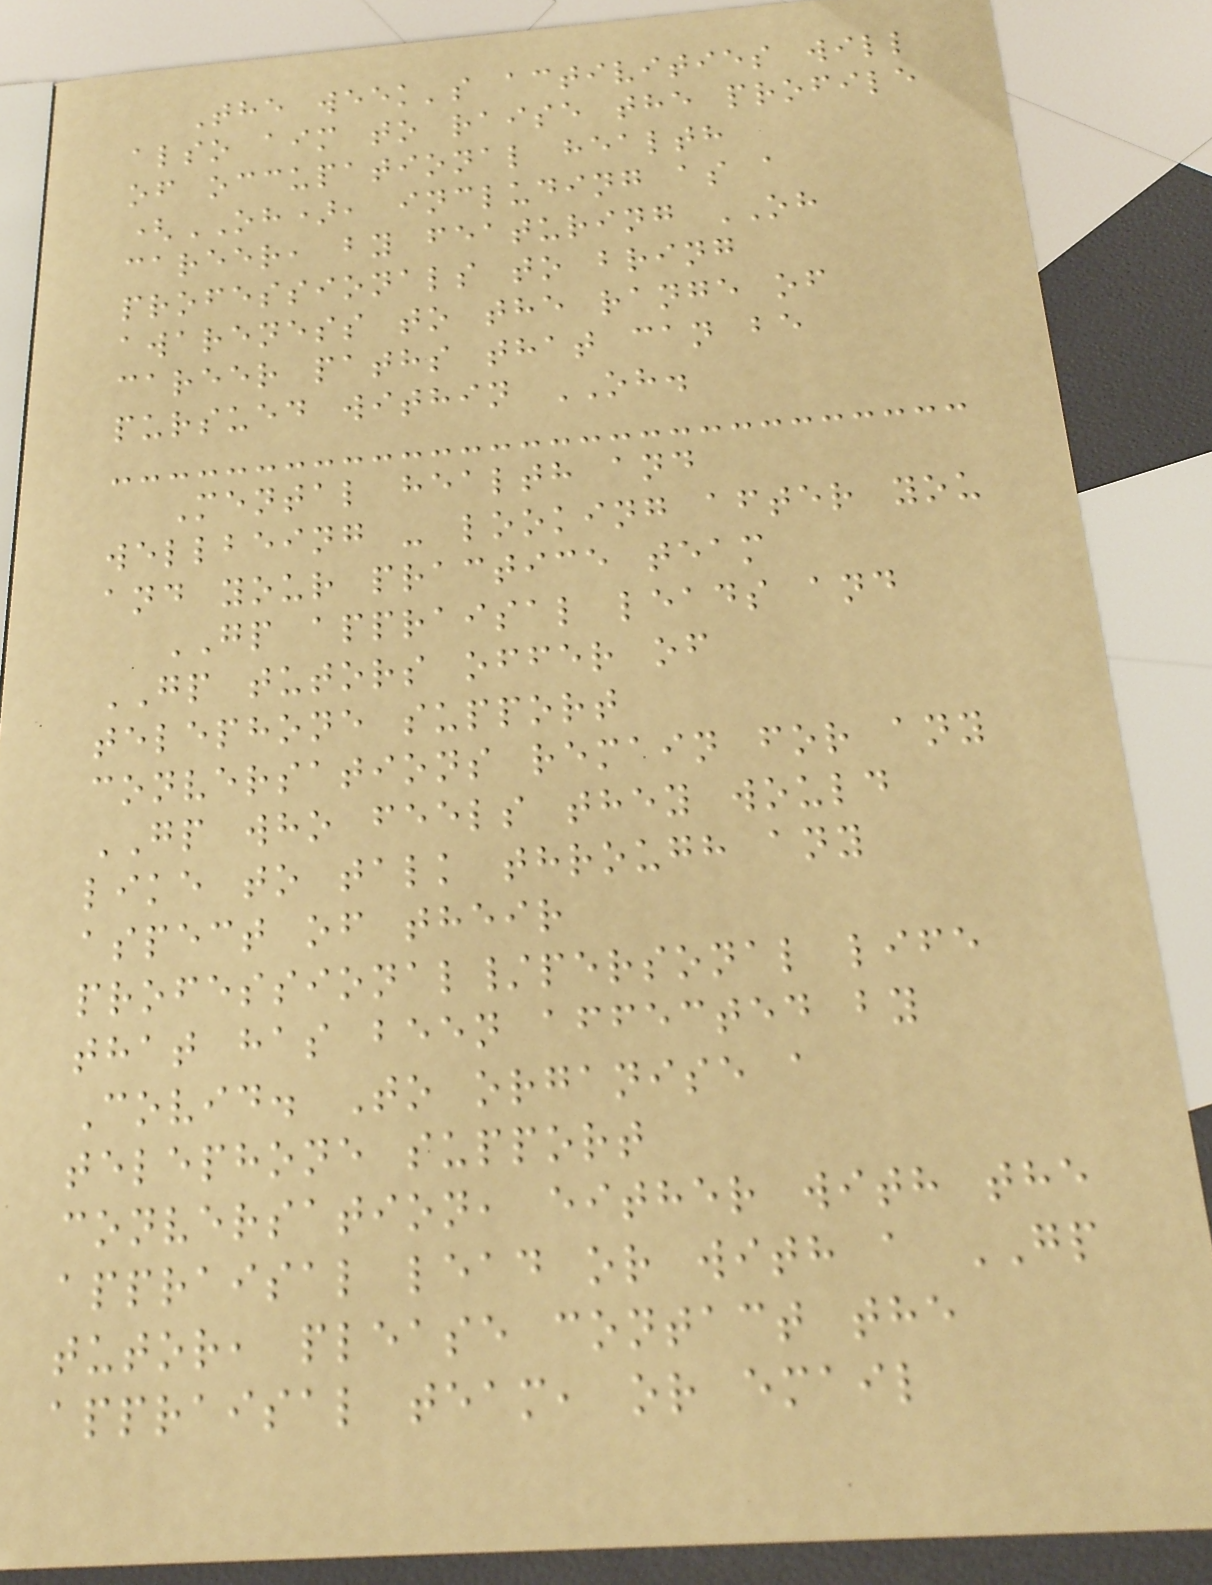The week's activities will
also aim to raise the profile
of occupational health
(OH), including as a
career, by featuring OH
professionals to bring
awareness to the range of
career paths that can be
pursued within OH.
Mental health and
wellbeing - looking after you
and your practice team
GP appraisal leads and
GP tutors offer of
telephone support
conversations remain for any
GP who feels they would
like to talk through any
aspect of their
professional/personal life
that has been affected by
Covid. To organise a
telephone support
conversation, either with the
appraisal lead or with a GP
tutor, please contact the
appraisal team, or email
